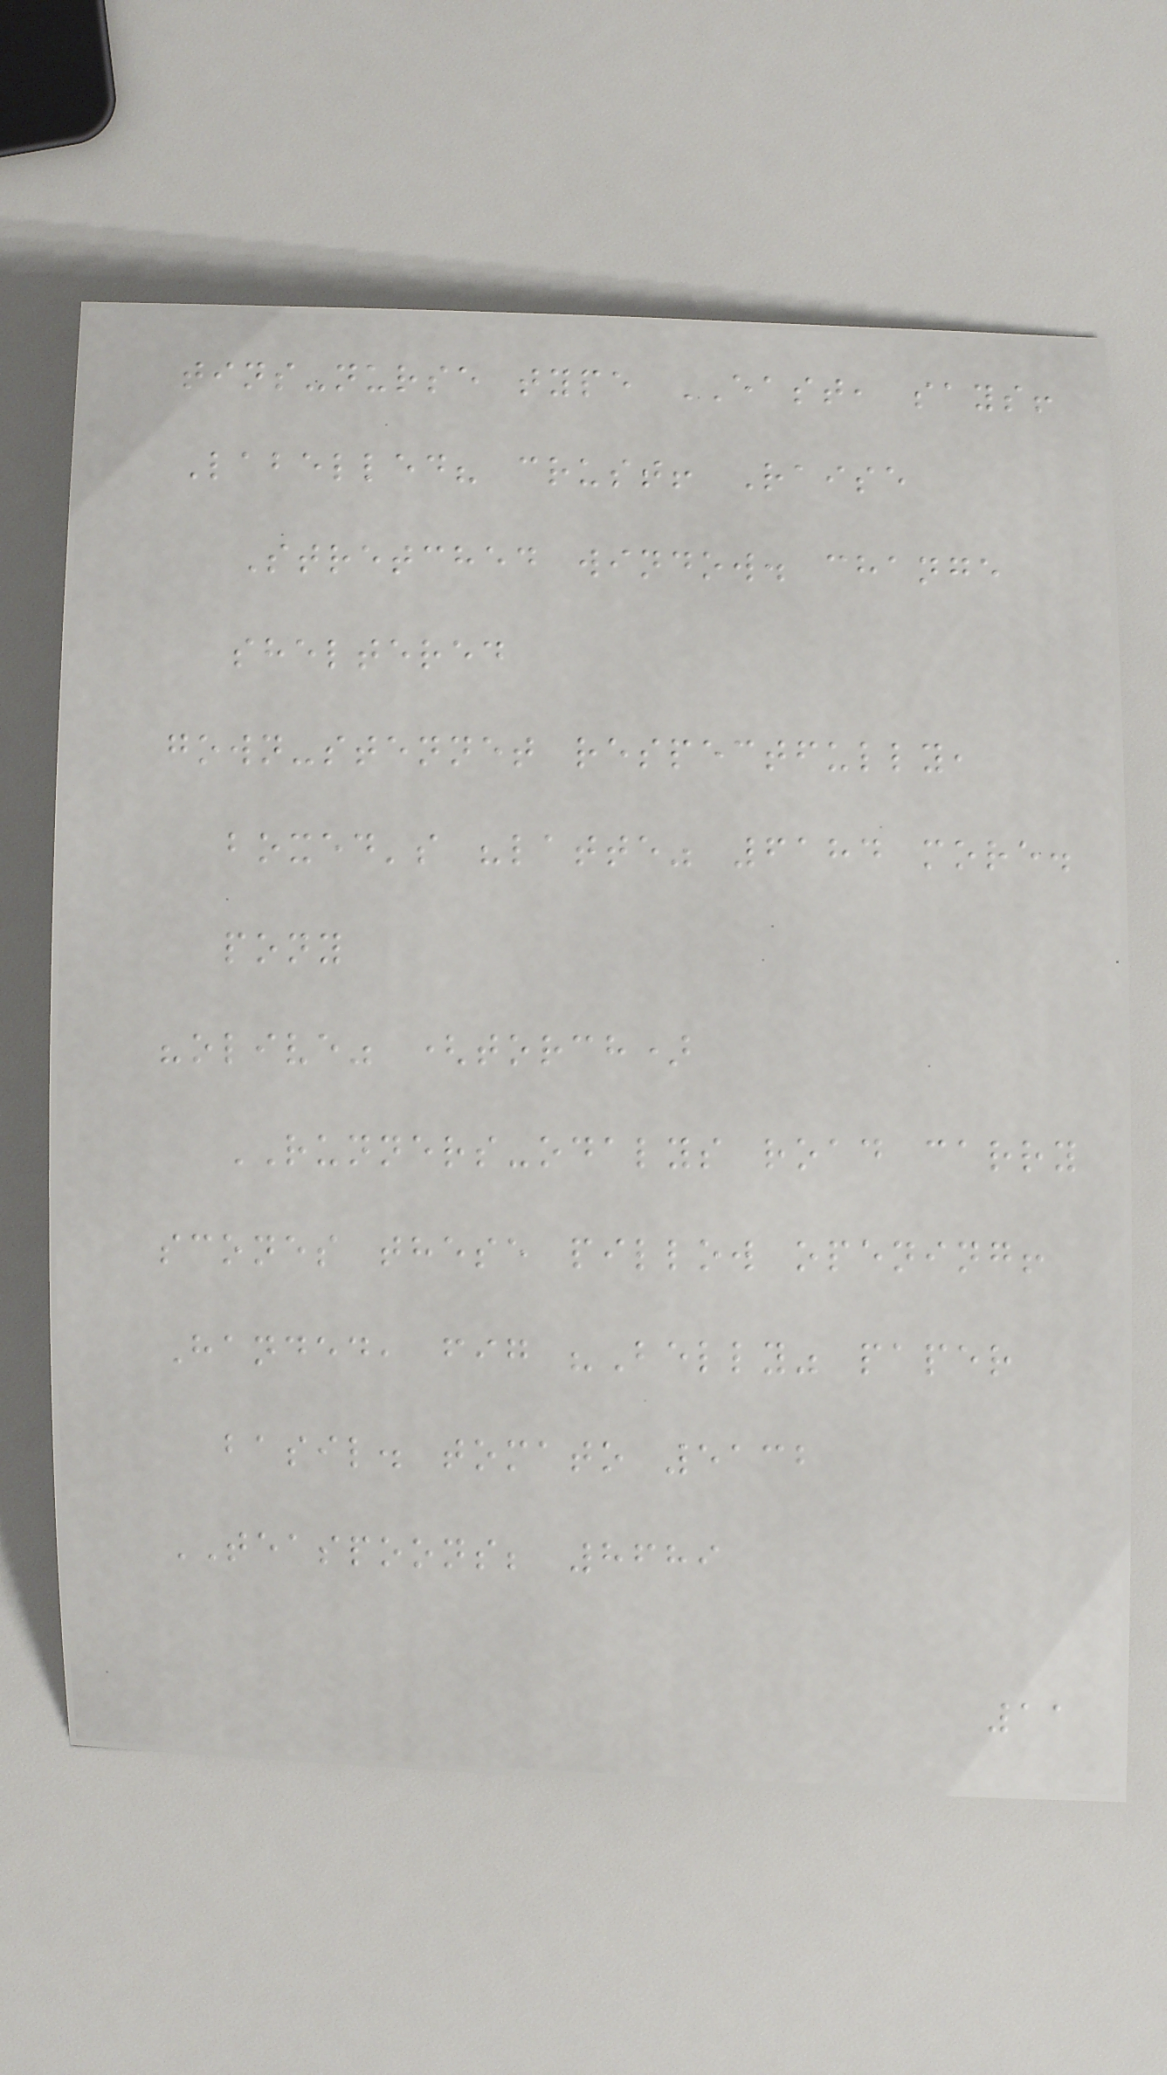tins-nurse type EAST, says!
Labelled? crust! Raise
Stretched window. change
sheltered
gown-stennet respectfully,
boxed's "latte" 6184 more.
pony
"olive" (torch)
RUNNERS-odalys road carry
scones these pillow opening!
Handed, fig "Belly" paper
basil. tomato 5132
TEASPOONS; 8689
11
